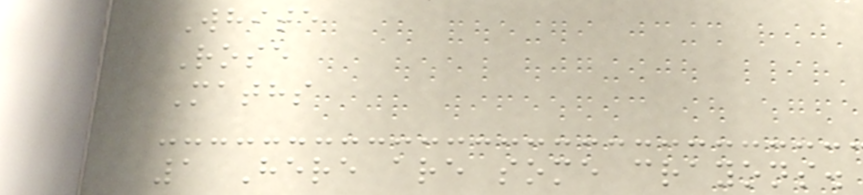White
Rose
Maths
1 Here are some crayons.
